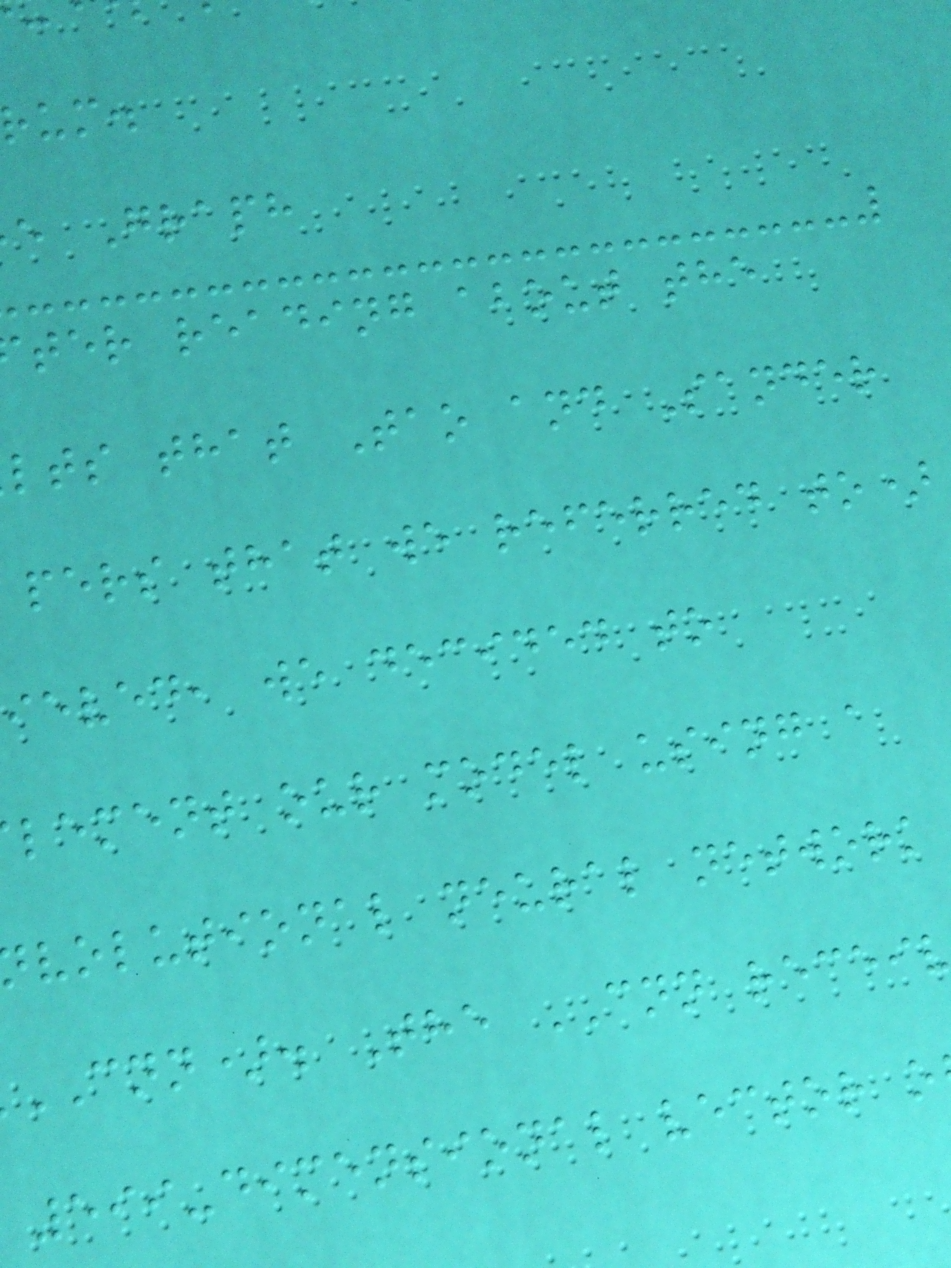e Graph
ter reading about the
lts that Tao and Sander
pers that we referred to)
ieved, we decided to
lement our model using a
volutional neural network
CNN). The CNN recei
599-dimensional vector o
